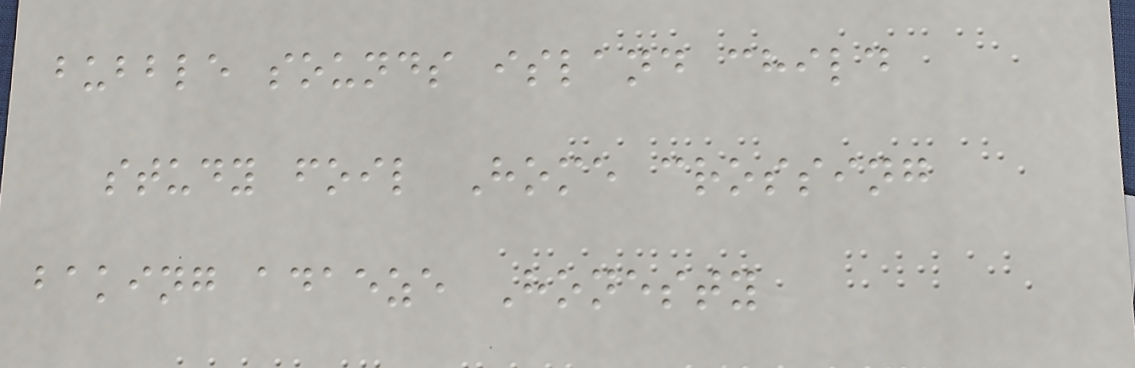bubble sounds island child
study foil Home crossing
baking adaeze Honesty
